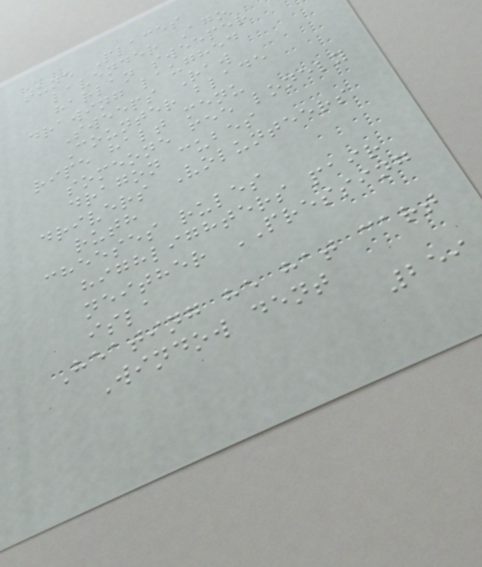tune Places
lavender Ago
harlan sweeper
drawing laughed
Sweeps Raw
Counter blade
ripe halt menu
someone fee lonely
dragon cubes
drivers Volunteers
ruth
cheeses rules
highlighters pair
neither PRESSING
isla
Heating he hat cart
Window dent
259
